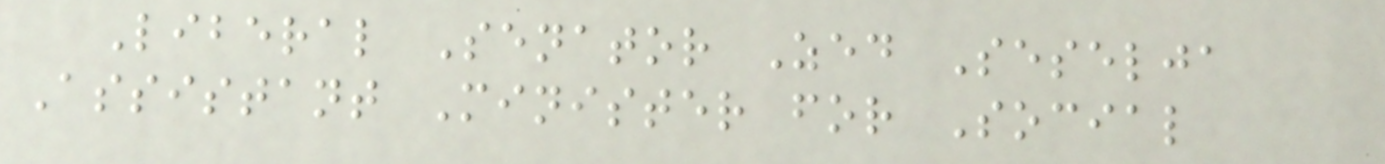Liberal Senator Zed Seselja
Assistant Minister for Social
